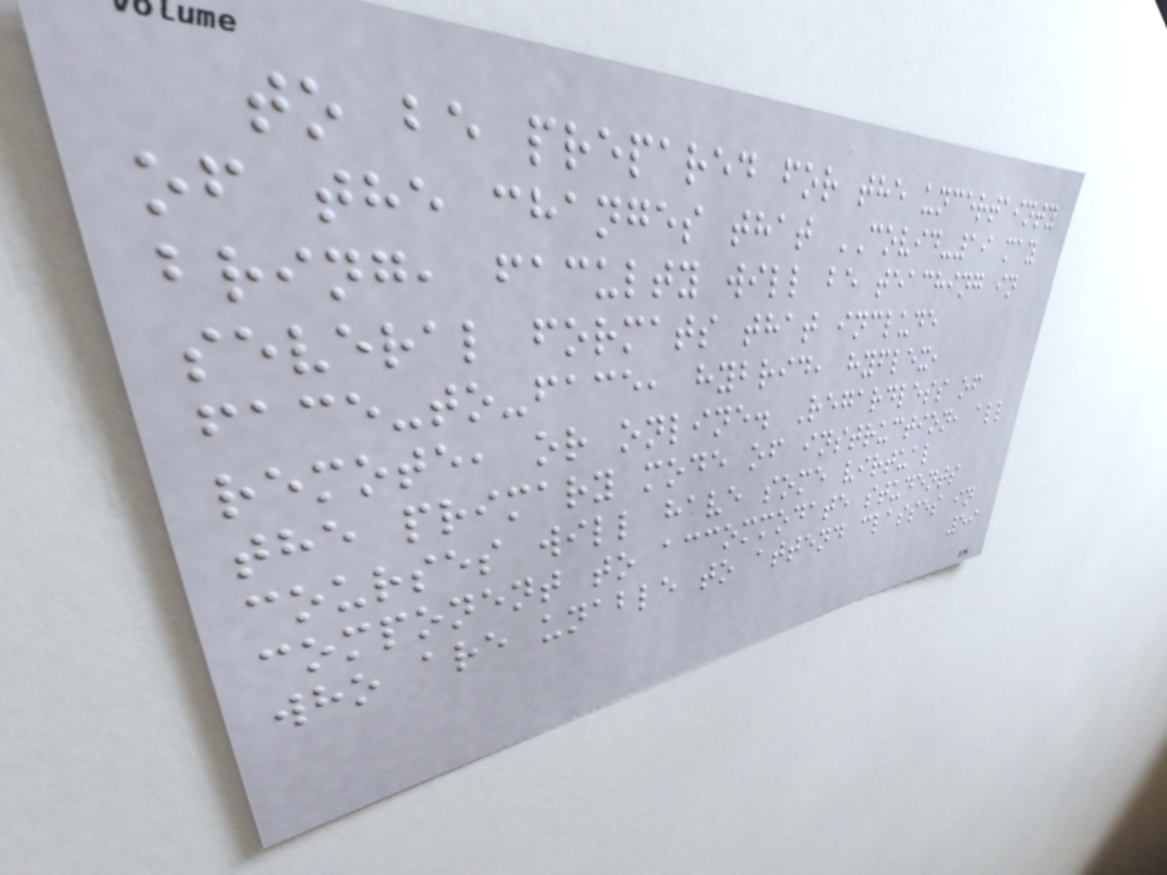to be prepared for the uncertainty
of the changes that COVID-19 may
bring, faculty will be teaching in
several formats that include
face-to-face, hybrid, hyflex,
remote, or online. Regardless of
the primary mode of instruction, all
courses will have some virtual
component to accommodate students
who are unable to attend classes in
59
